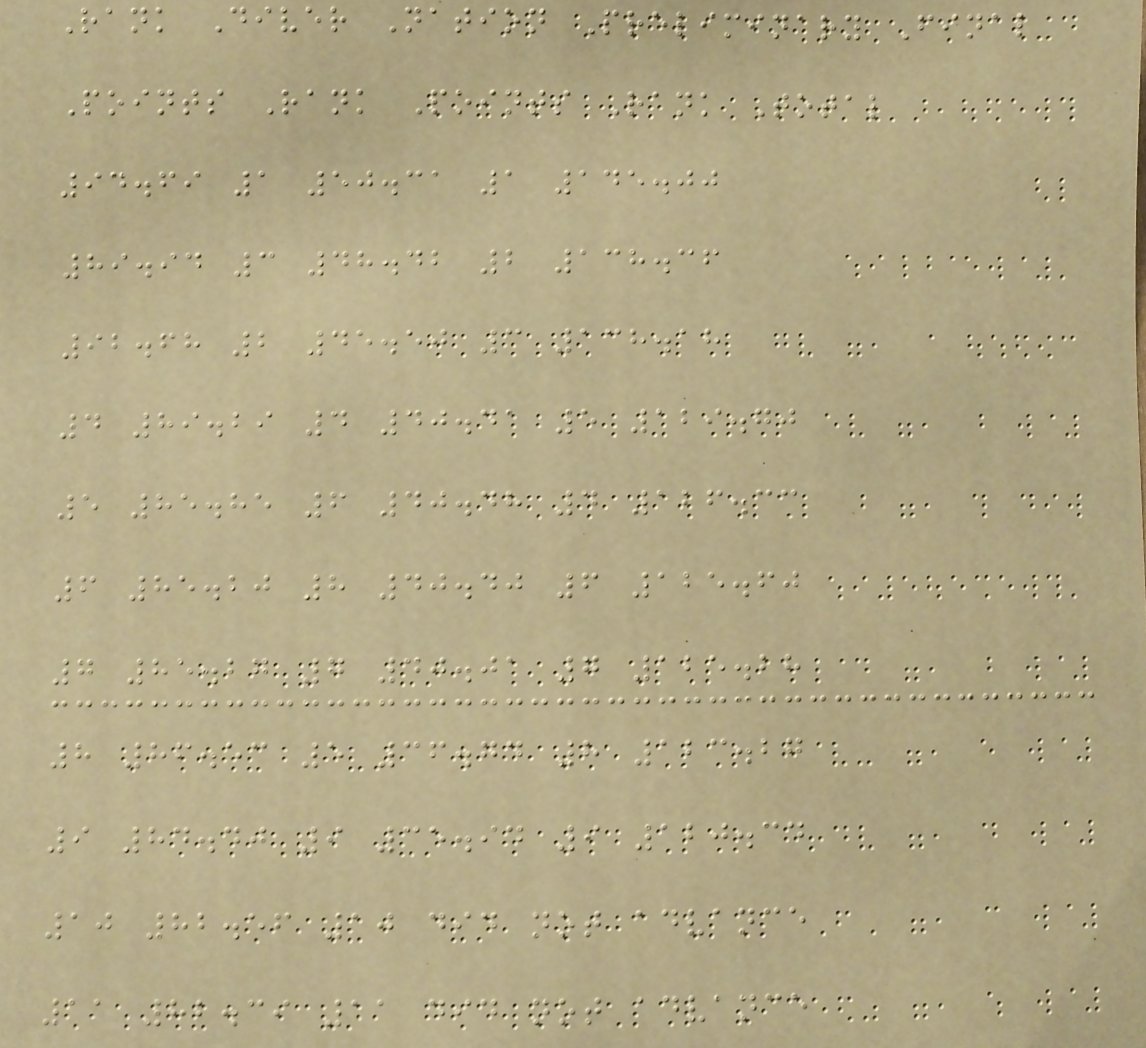Rank Diver Nation Preliminary Final
Points Rank Points Rank Total
94.69 1 50.31 1 145.00
89.94 3 48.42 2 138.36
92.68 2 45.50 3 138.18
4 89.29 4 40.41 5 129.70
5 85.85 6 40.48 4 126.33
6 85.20 8 40.40 6 125.60
7 85.27 7 40.01 7 125.28
8 86.53 5 36.74 8 123.27
9 84.40 9 35.94 9 120.34
10 82.56 10 did not advance
11 82.39 11 did not advance
